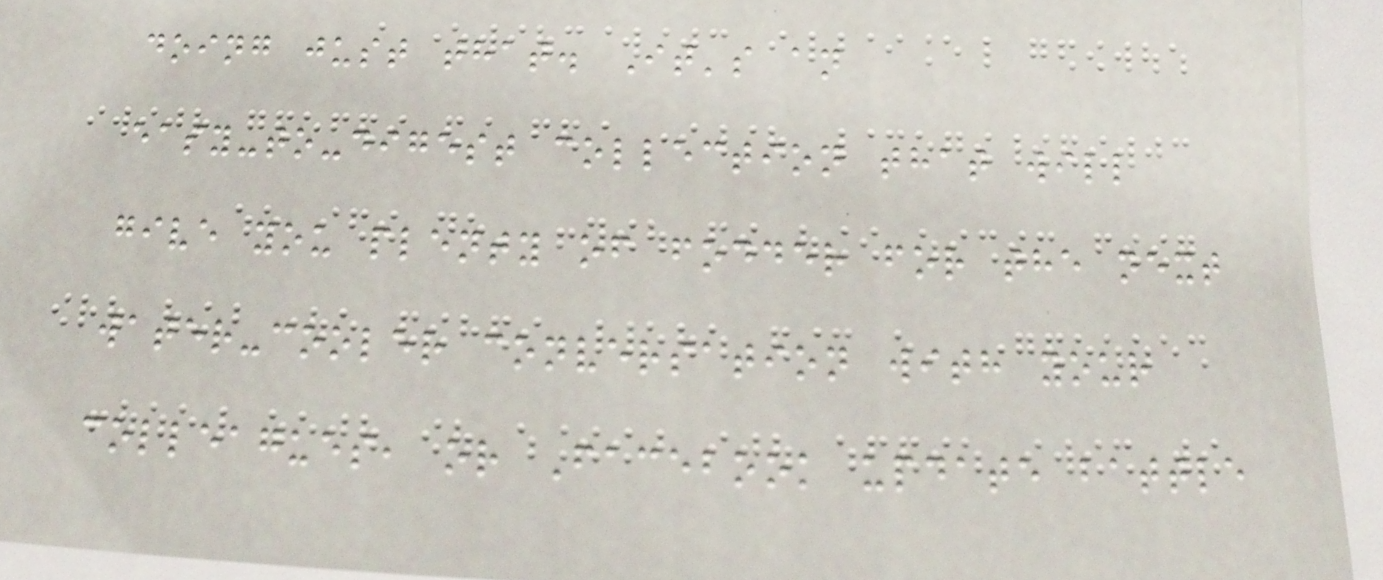doing just that. It's an
easy-to-digest collection that will
give you plenty of fodder for the next
water-cooler conversation with your
colleagues, or Facebook update battle
